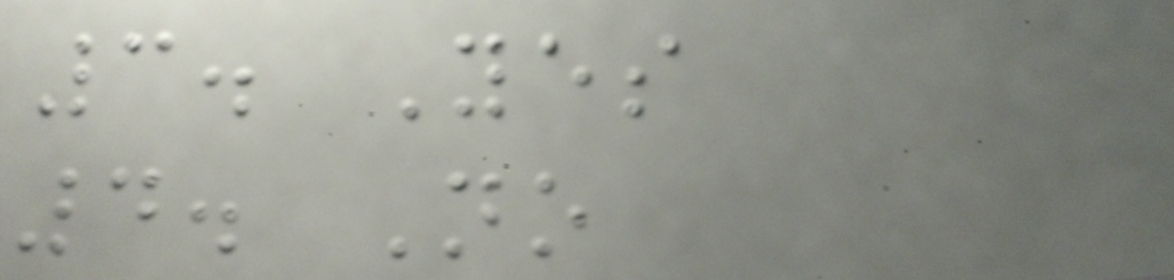3. Yes
4. No
